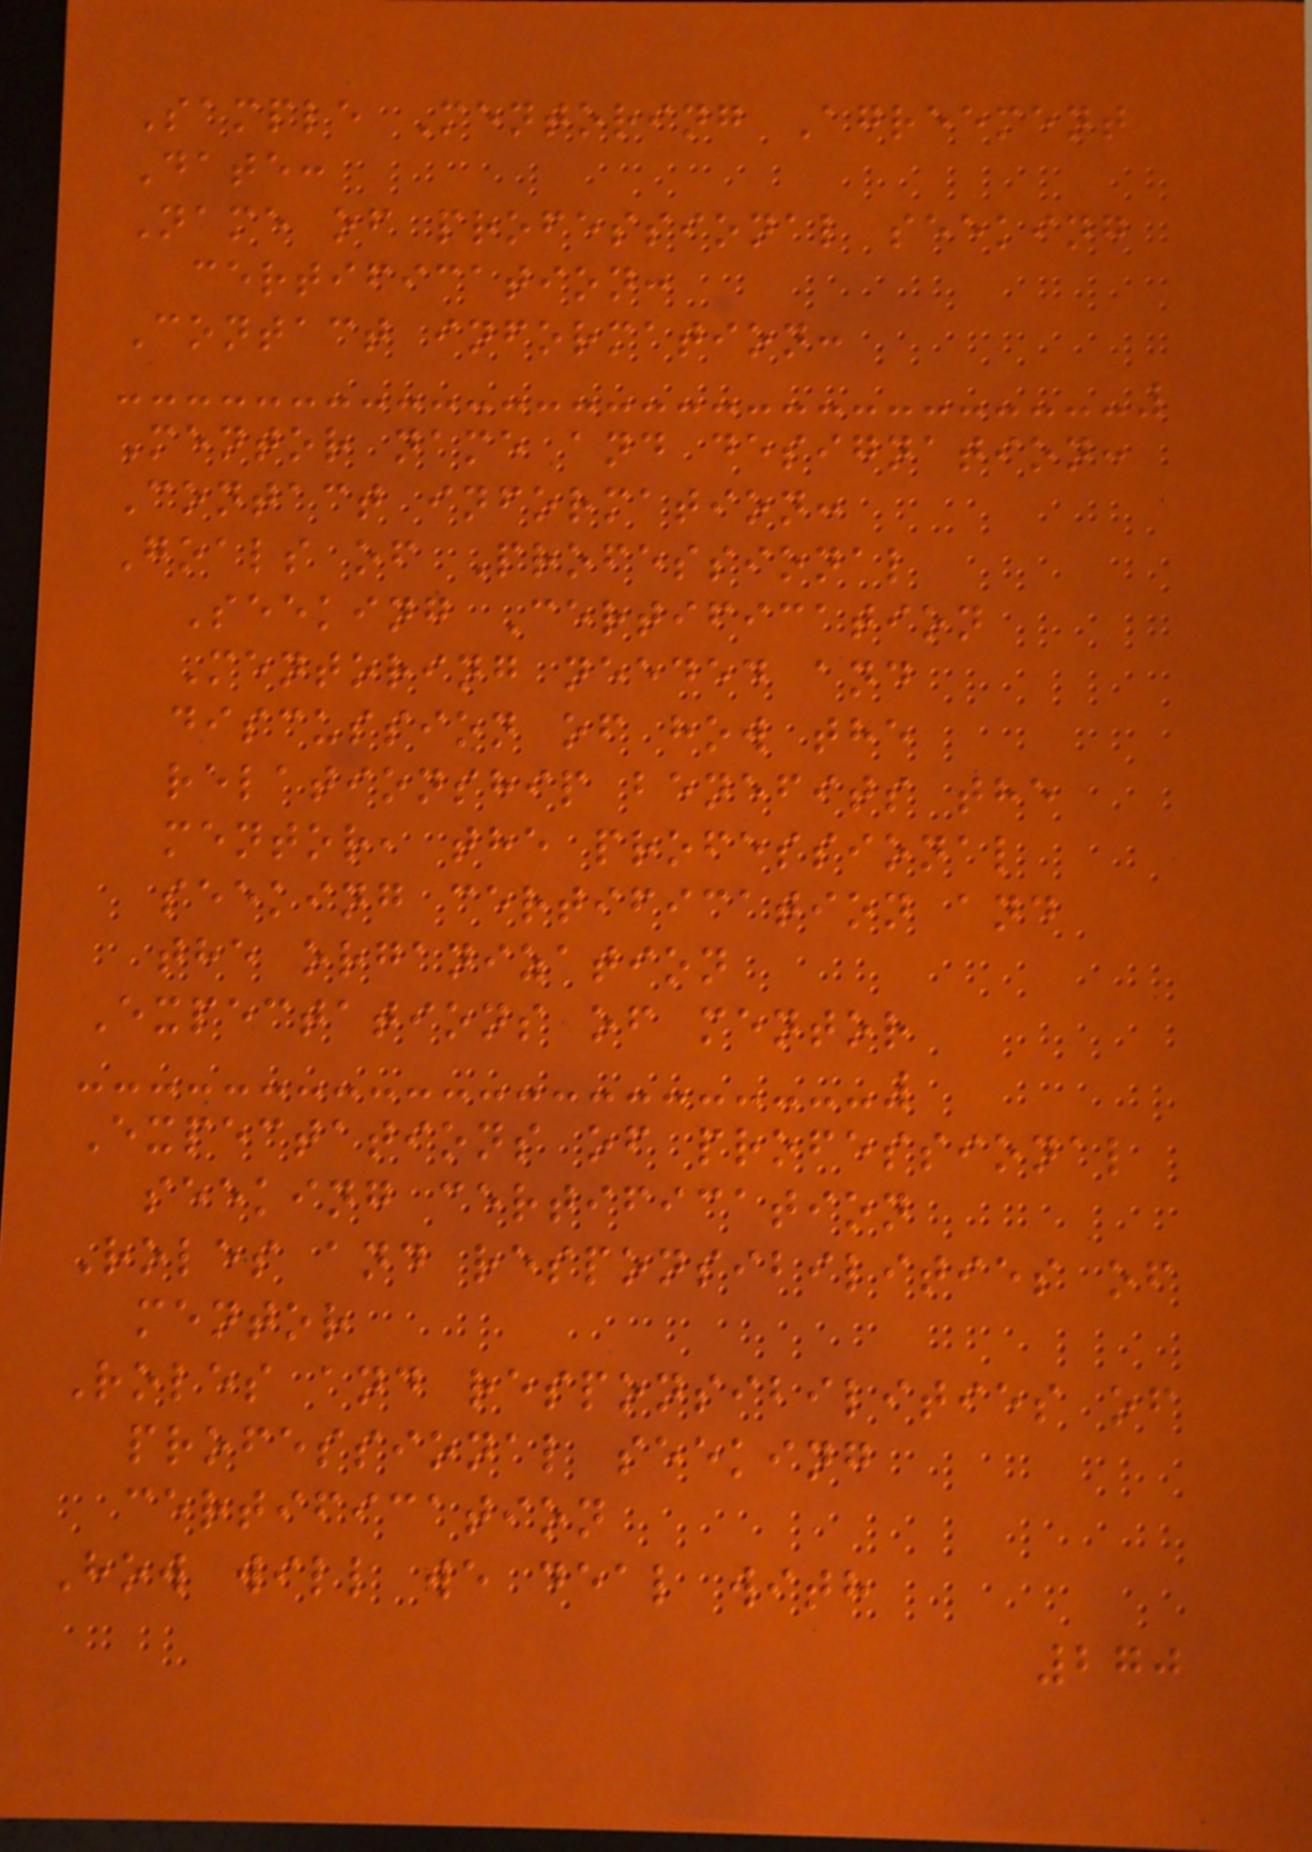Sample Mentoring Agreement
Date:
Name of professional seeking
certification:
Contact information:
Mentor name and designation:
Contact information:
Goals of Professional
Seeking Certification
Mentoring needed and
discussion of how the
relationship benefits the
mentor, the professional
seeking certification and
the organization
Expectations of mentor
Expectations of professional
seeking certification
Roles and responsibilities of
mentor
Roles and responsibilities of
professional seeking
certification
How will we deal with
270
